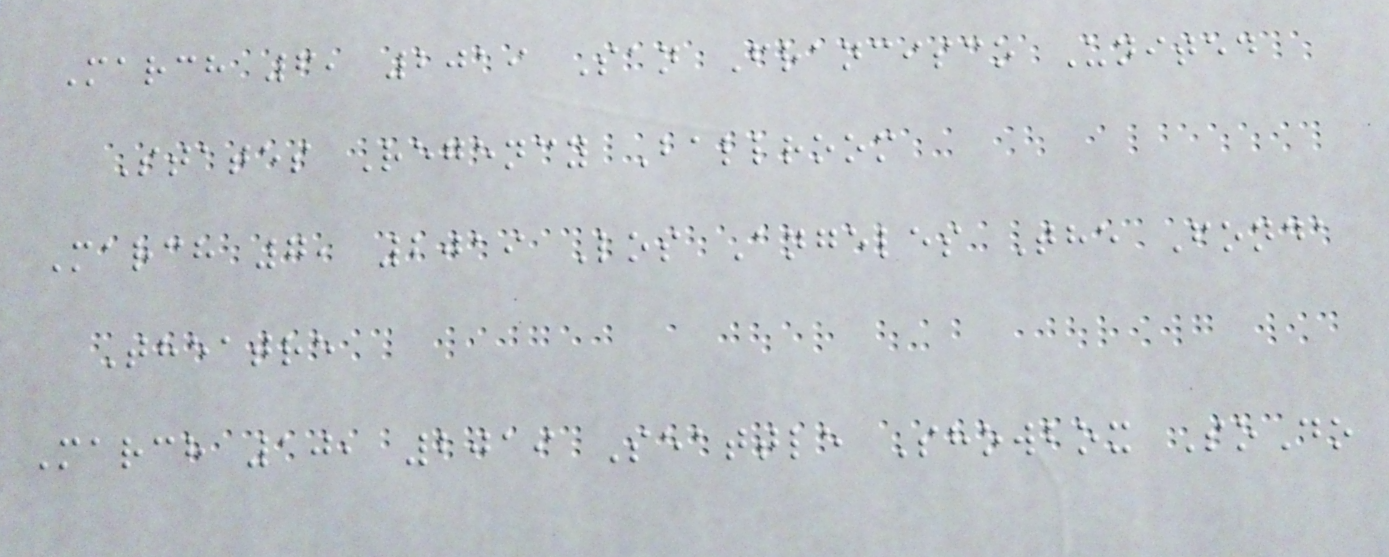March 6, 2019 San Francisco United
States Regency Ballroom
March 7, 2019 Los Angeles The Fonda
Theatre
March 10, 2019 Seattle Showbox SoDo
